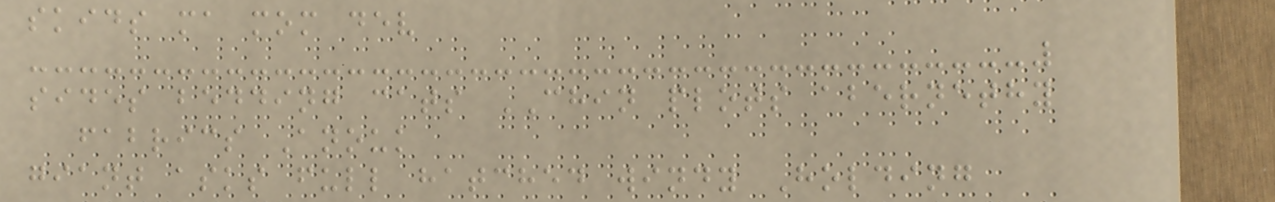skids ma mom dev
sides bedding cats CHIN plots abernethy
fabrics Anouk
giant asks full hatched windy Holding
